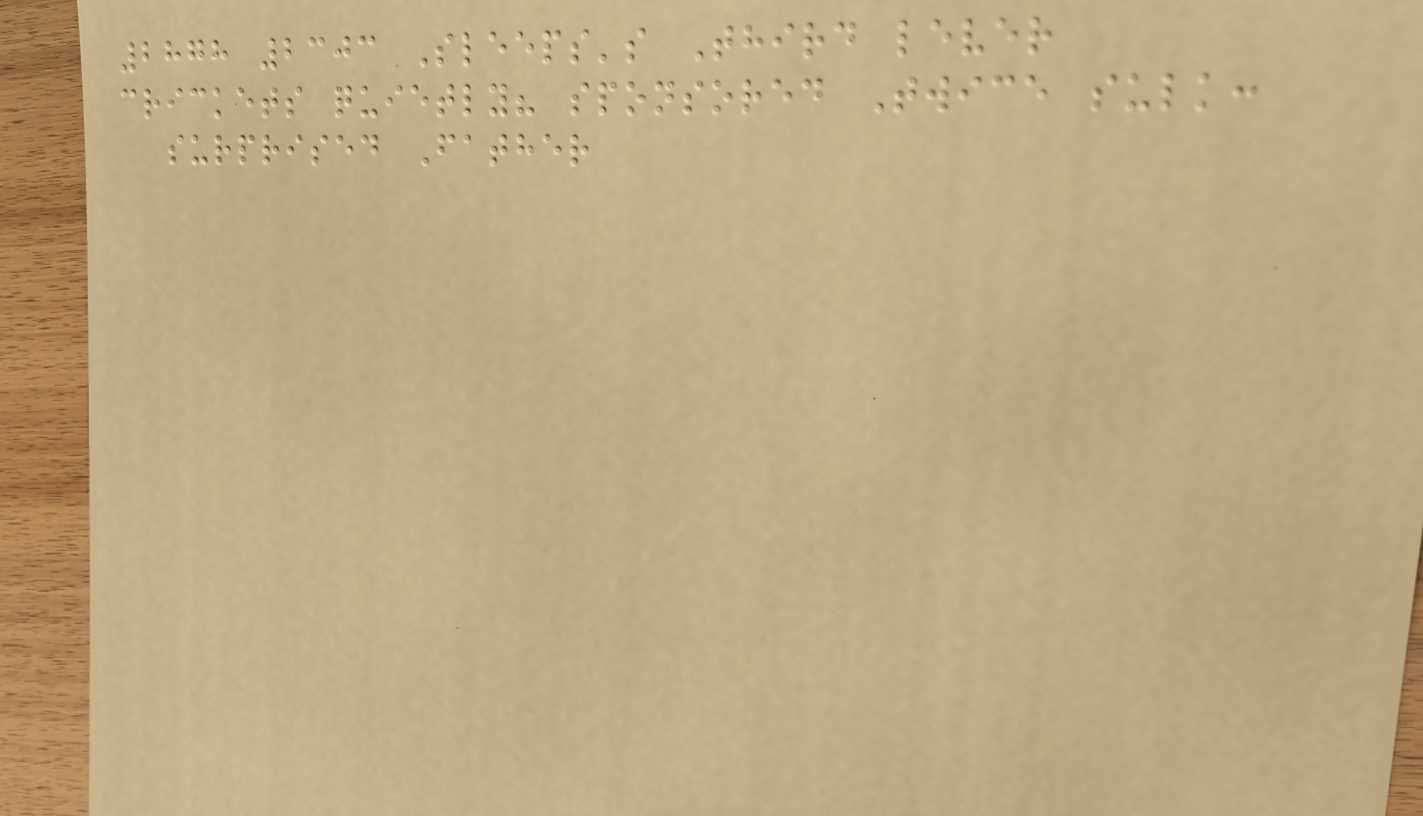2878 2303 Sleeps's Third lever
crickets quietly? sponsored Twice sulk:
surprised Father
